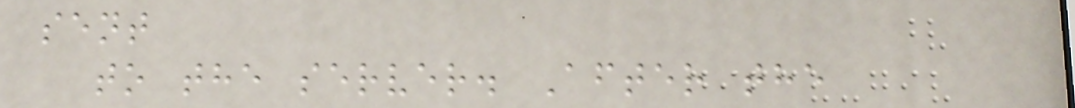sent
to the server. After the
